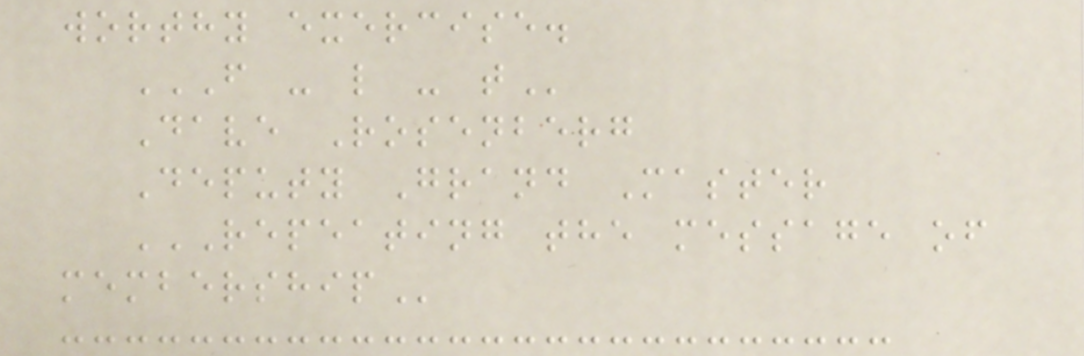worthy exercise.
F - L - T
Dave Rosenberg
Deputy Grand Master
REPEATING THE MESSAGE OF
MEMBERSHIP
